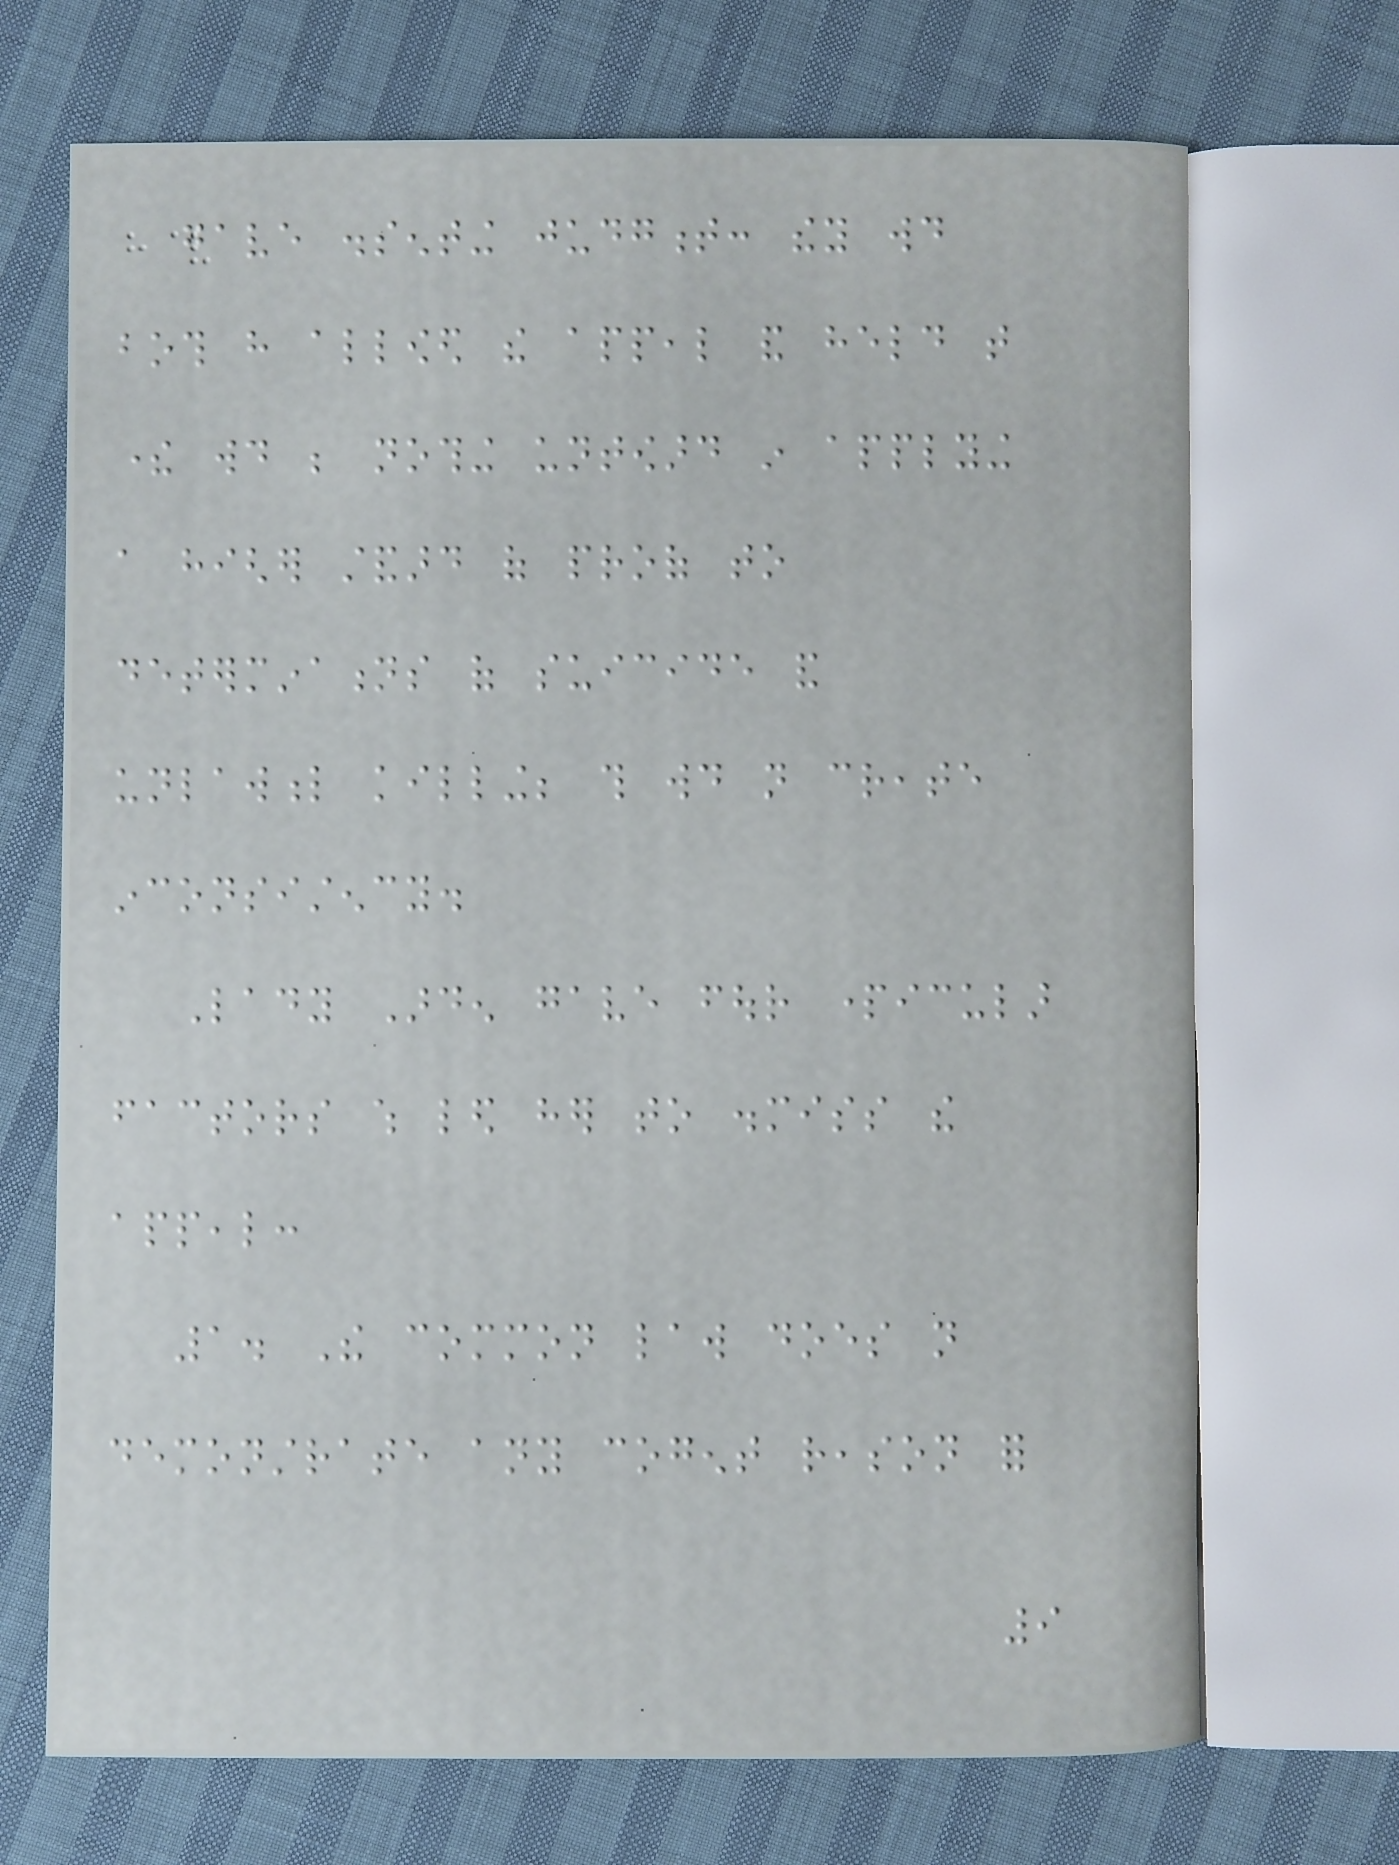gave dissenting judgment: they would
both have allowed the appeal and held that
there would be nothing untoward in applying
a higher standard of proof to
determinations of suicide and
unlawful killing; this would not create
inconsistency.
Lady Arden gave four particular
factors which led her to dismiss the
appeal:
1. The common law does not
demonstrate any cogent reason for
9
